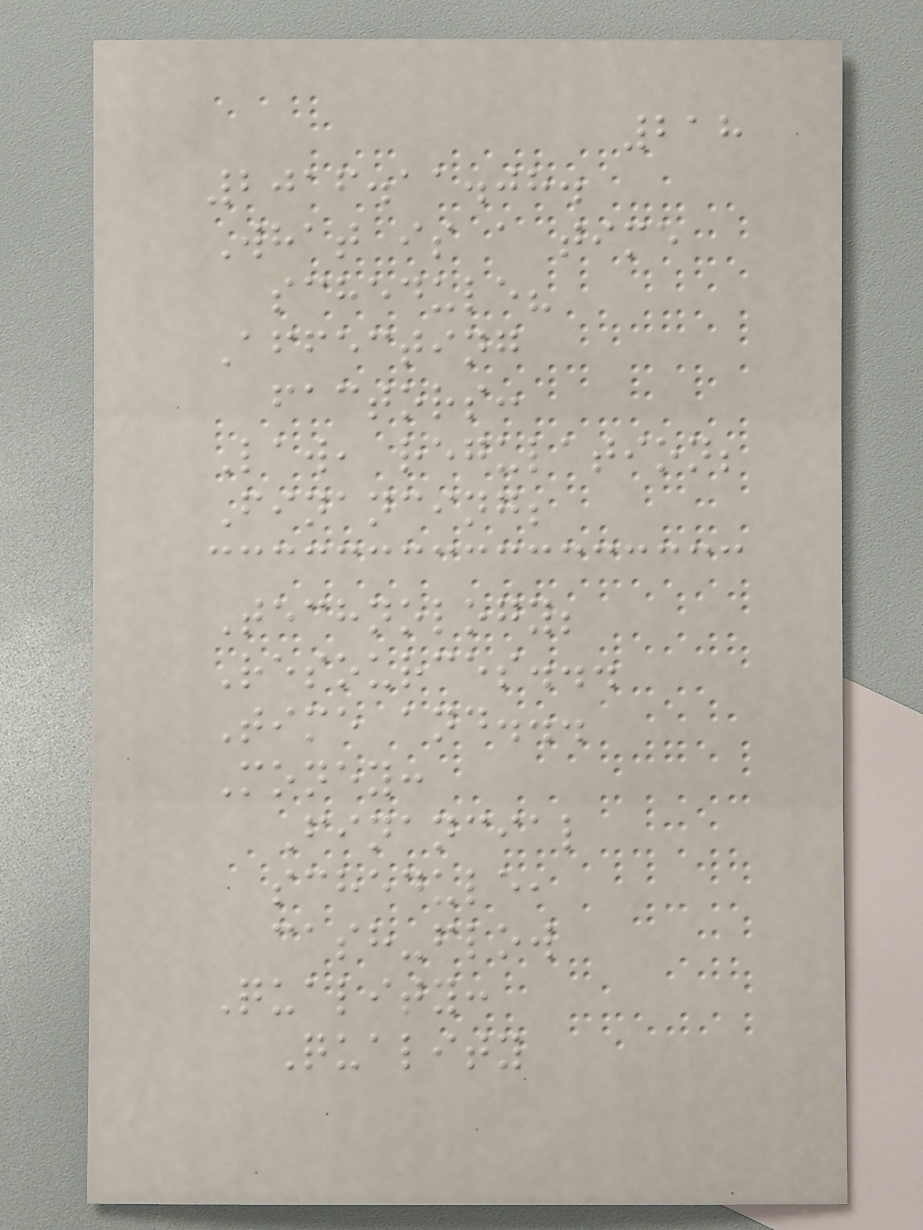218
2016.11.08.
What is a time
schedule?
Affecting
factors:
Law, regulation;
Financing;
Technology;
Resources...
Time and...
Money:
Financial
schedule,
cash-flow
Quality:
Quality
